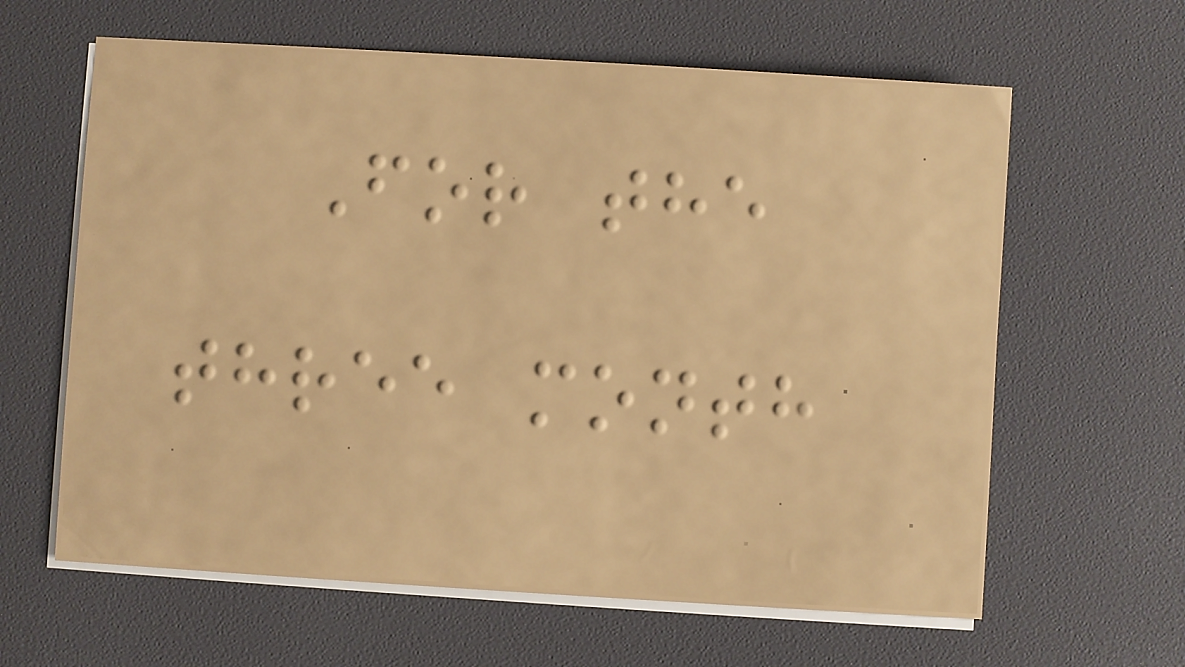For the
three month
